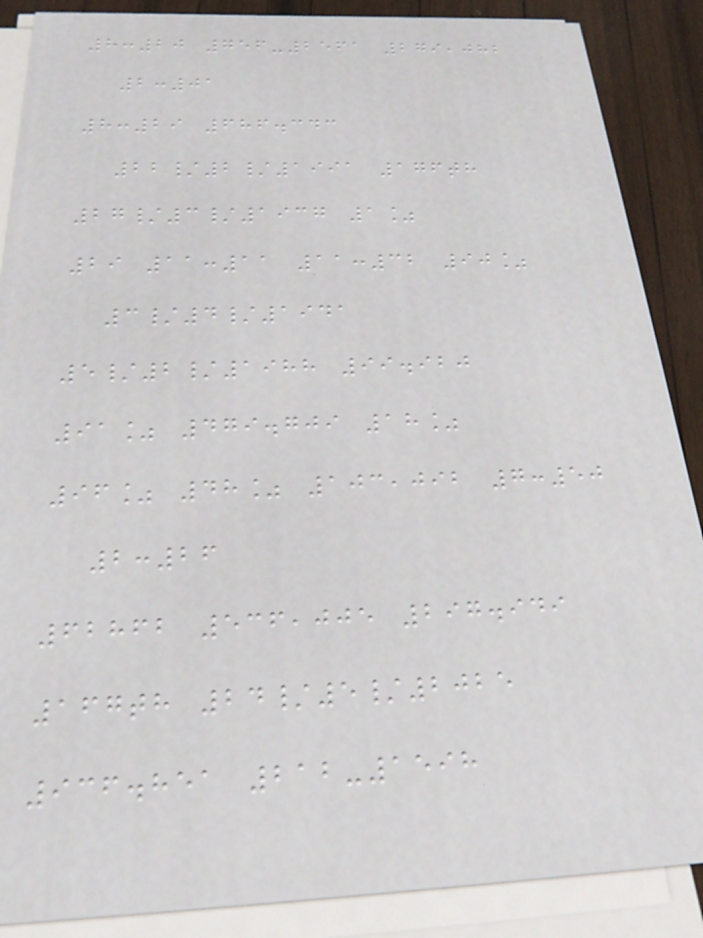8:20 756-2561 279,082
2:01
8:29 686.343
22/2/1991 176th
27/3/1937 1%
29 11:11 11:32 90%
3/4/1941
5/2/1988 99.920
91% 479.709 18%
96% 48% 103,092 7:50
2:26
62862 536,005 297.949
167th 24/5/2025
936.851 212-1598
